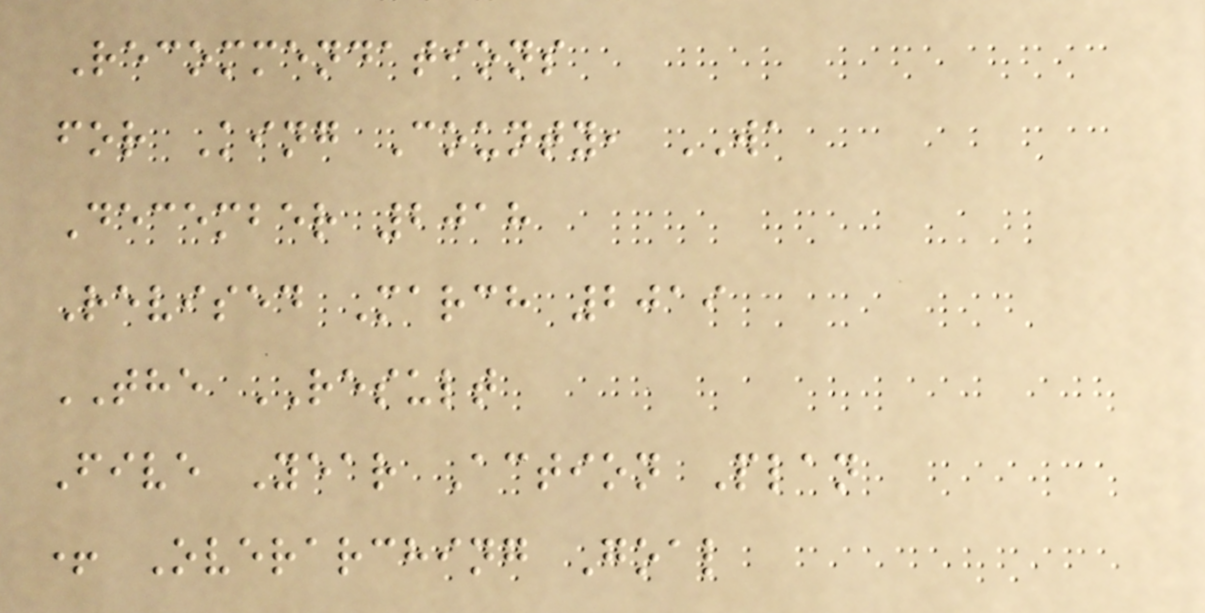Recommendations
for King County, WA
December 2018
Revised March 2019
THE RESULT
Five Year Action Plan
+ Overarching Goal
